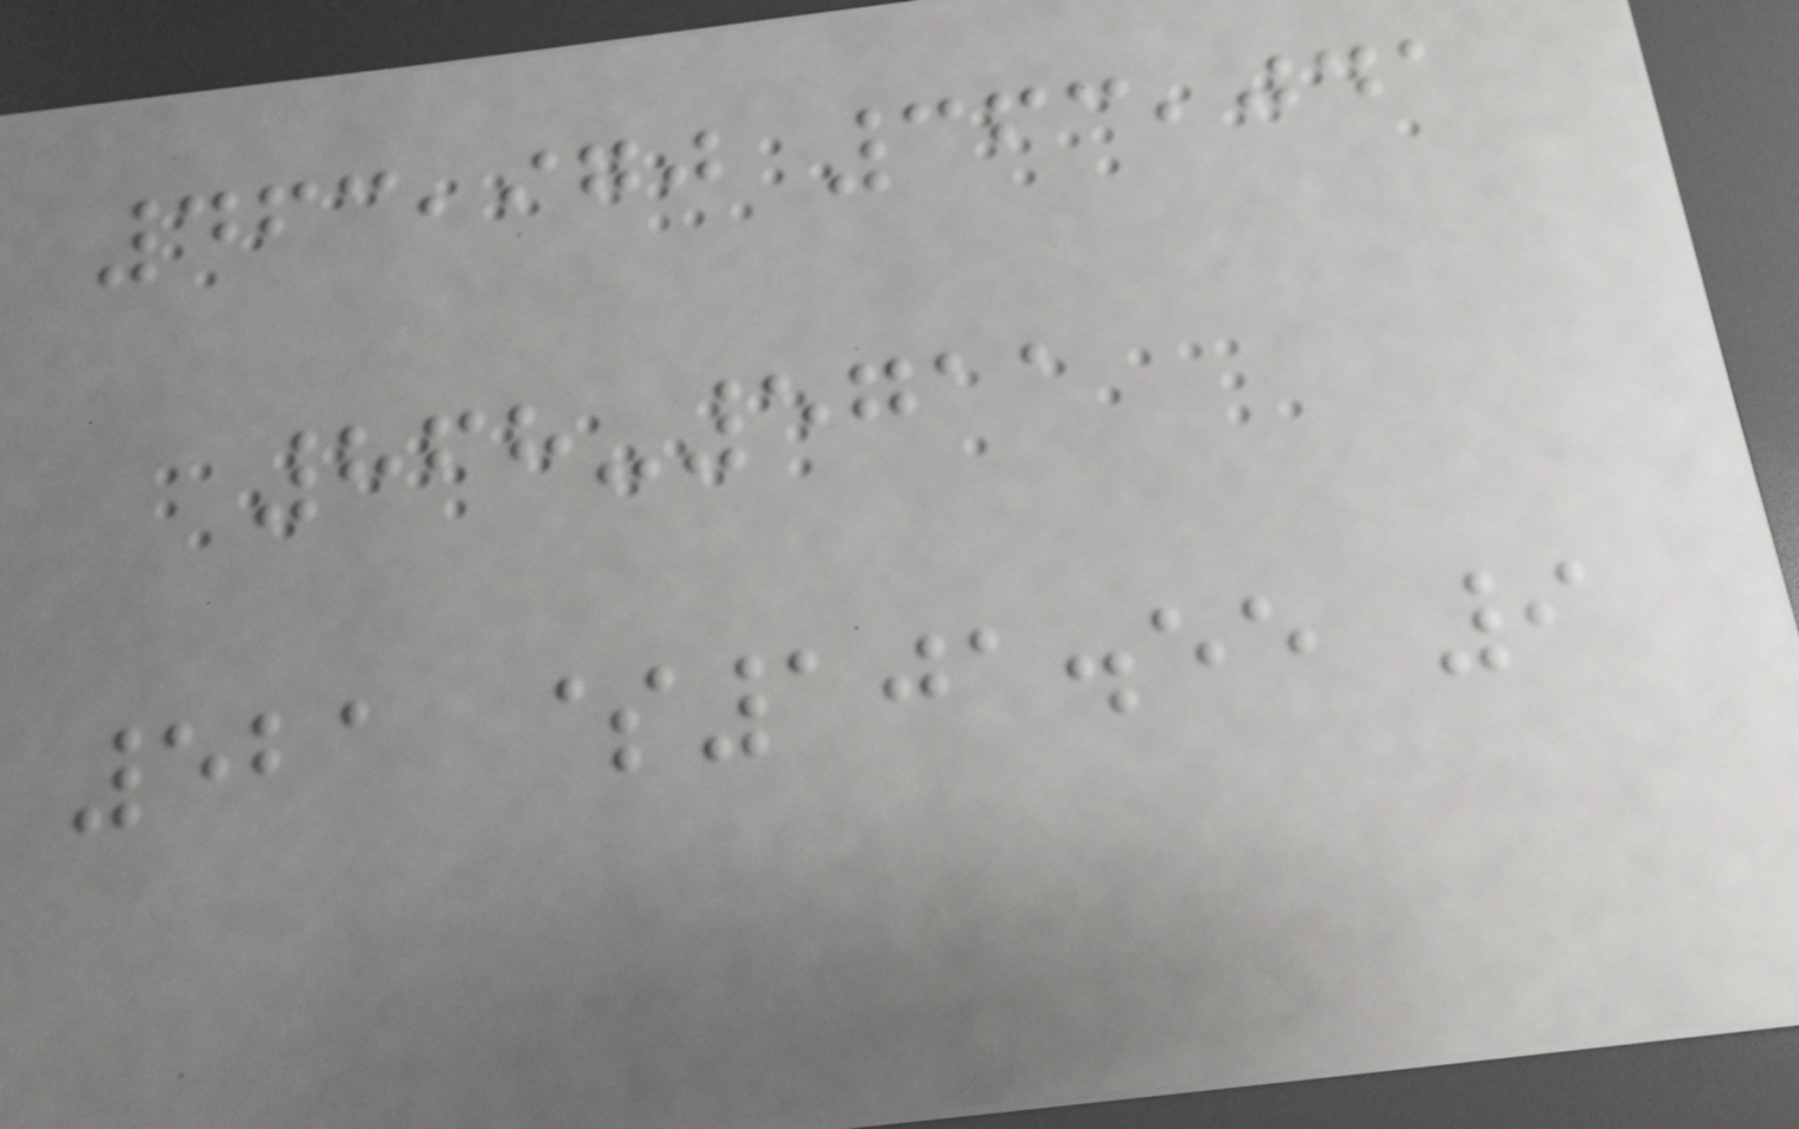463,970 363,041
868-5711
521 $101.55 9
